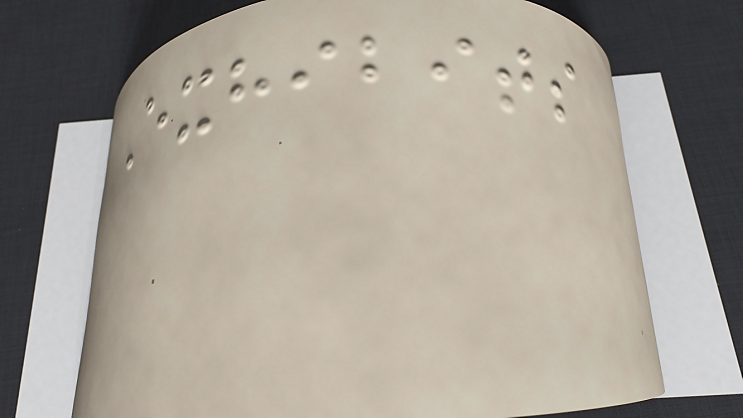Exhibits
